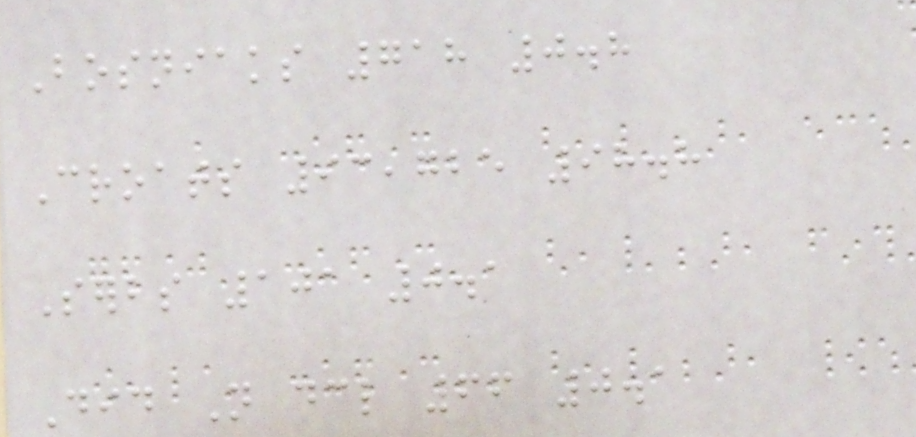Bosniaks 718 0.8
Croats 93,725 98.8
Serbs 101 0.1
Did Not declare 66 0.1
